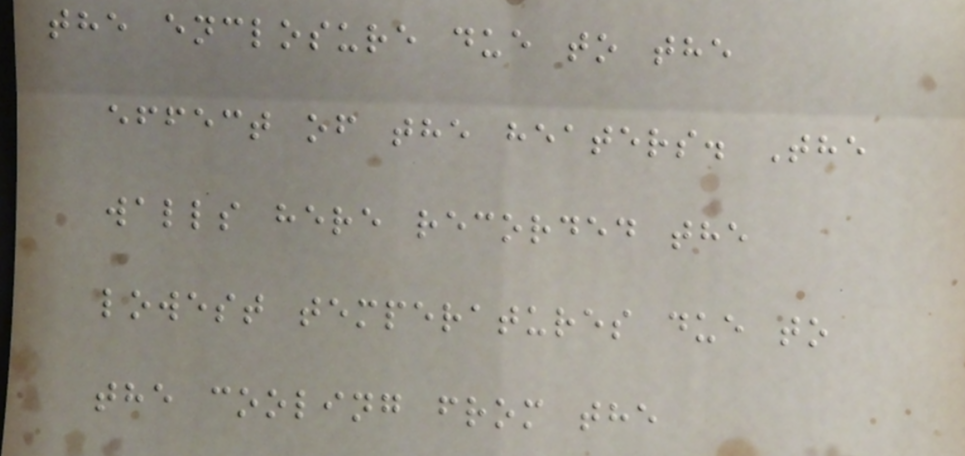the enclosure due to the
effect of the heaters. The
walls here recorded the
lowest temperatures due to
the cooling from the
